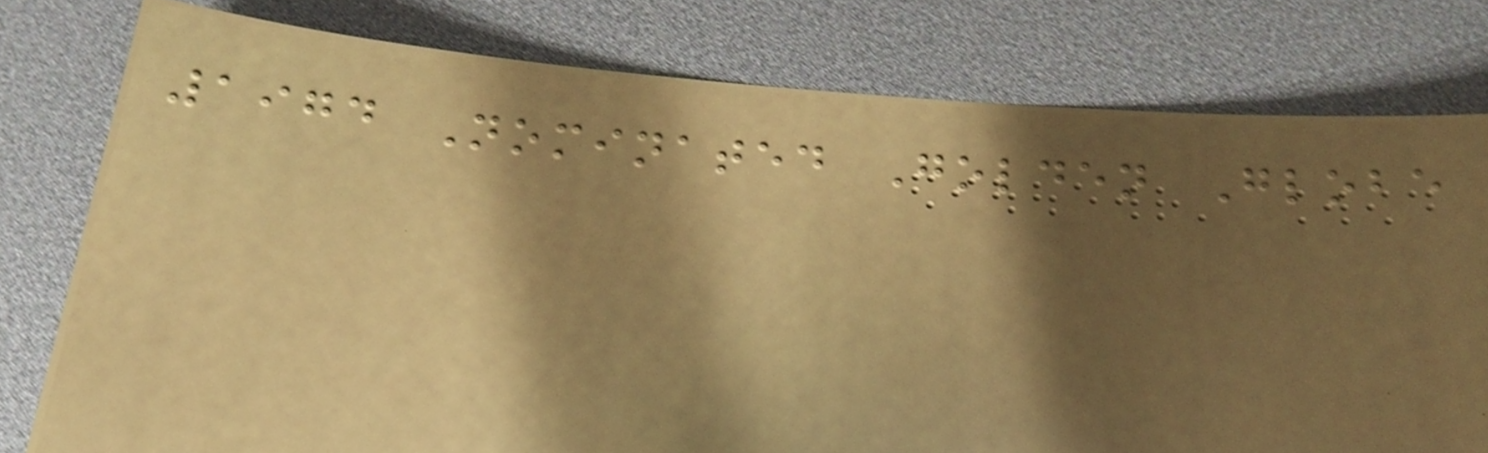1974 Nominated Golden Globe
